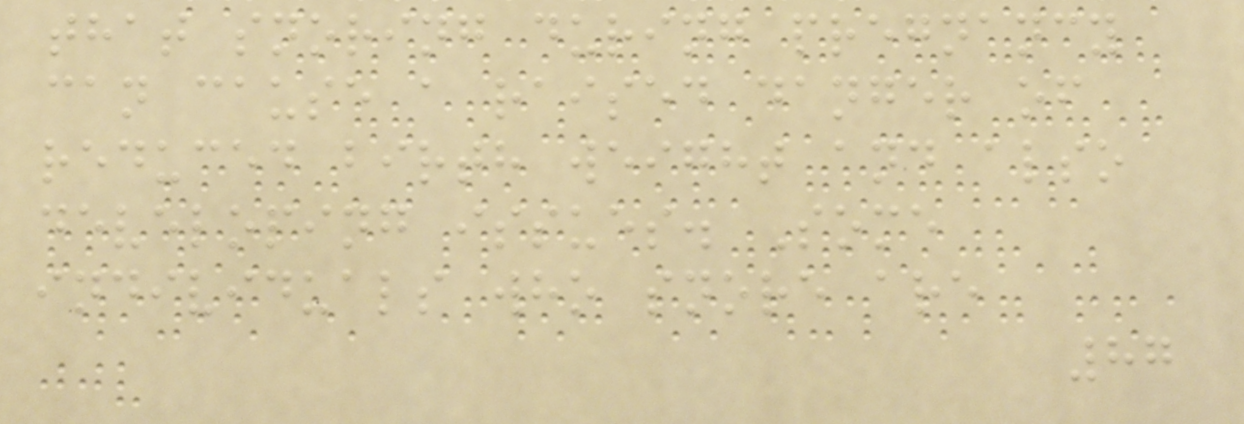that snoring during pregnancy
can cause a raised danger of
reduced birth weight and also
developing issues. Some
individuals who snore are
87
